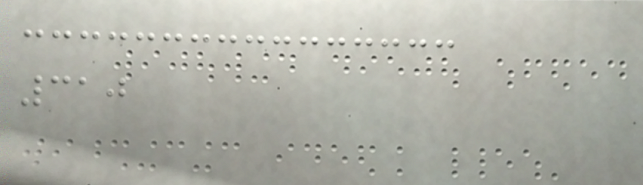310
